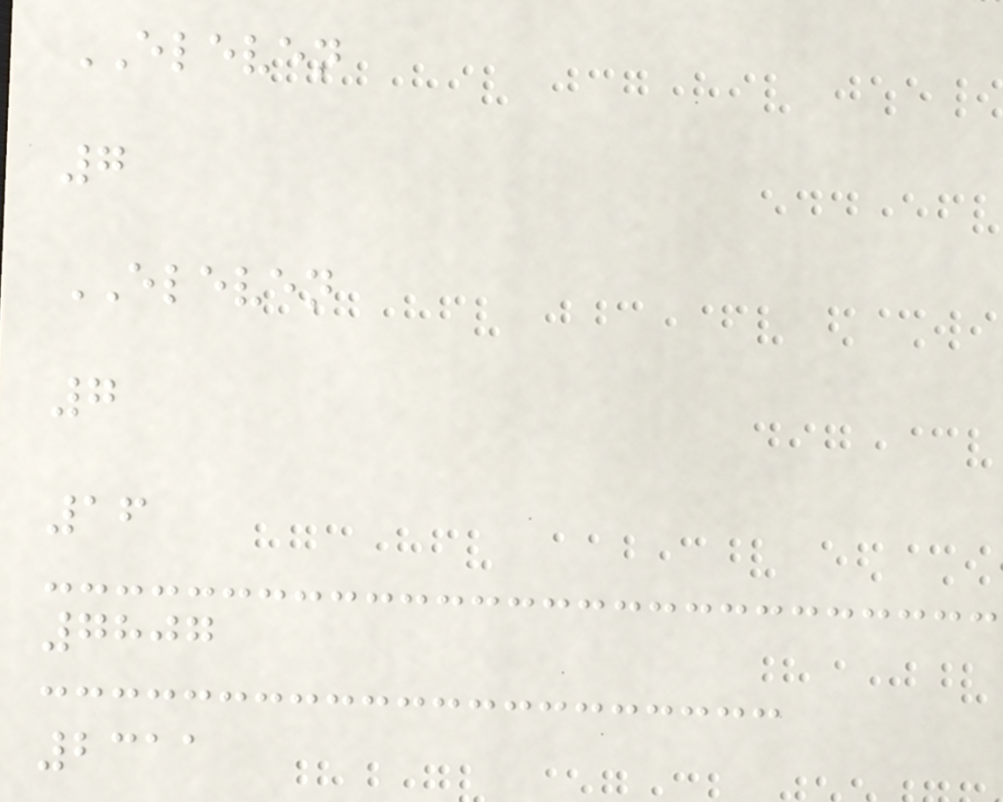ELEVEN
7
ELEVEN
7
16
7807
2311
